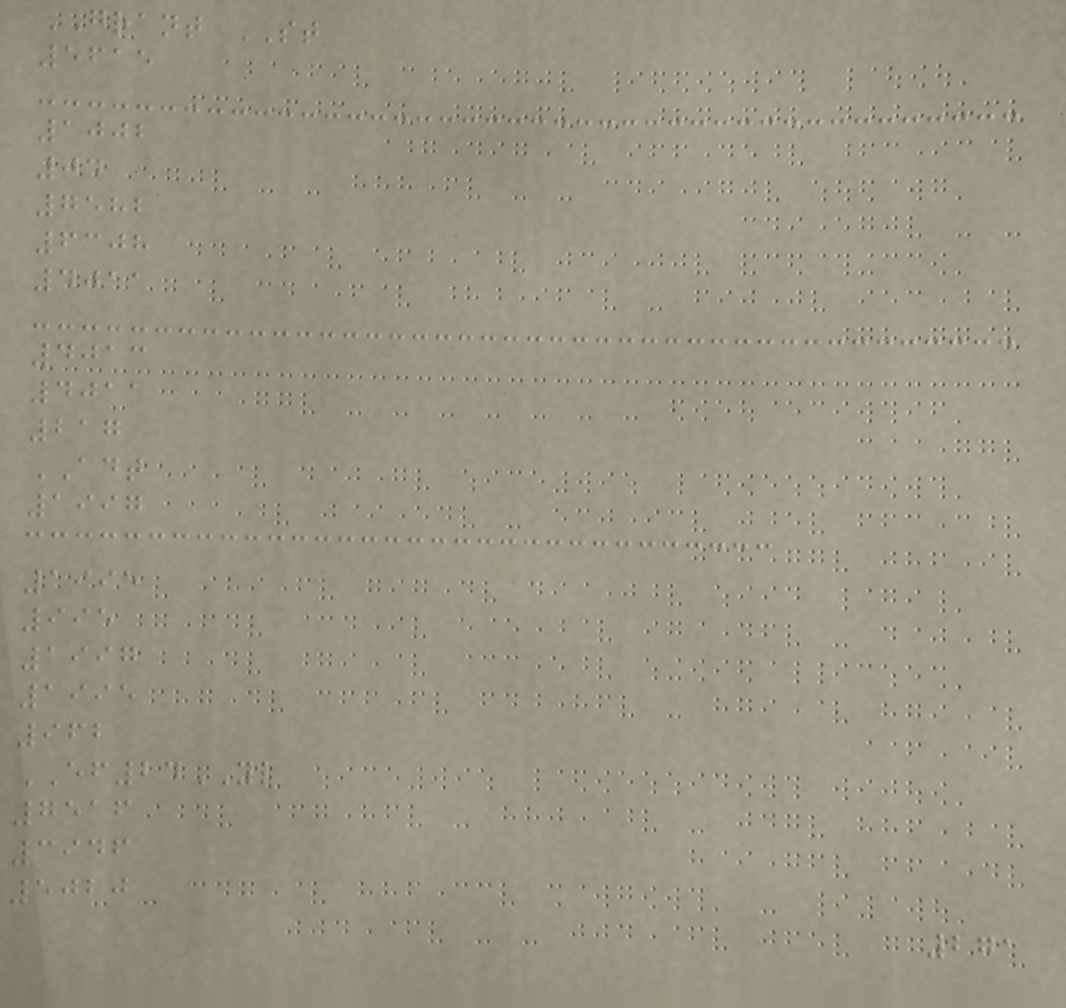GRANT ST
5615
1002
04
7582
6308
4011
4013
4011
217
ADT
1997
1995
995
1997
1995
962
EF24YL
7516
3946
5020
271
